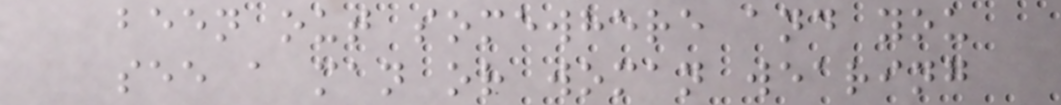been out somewhere and you
see a man or woman wearing
